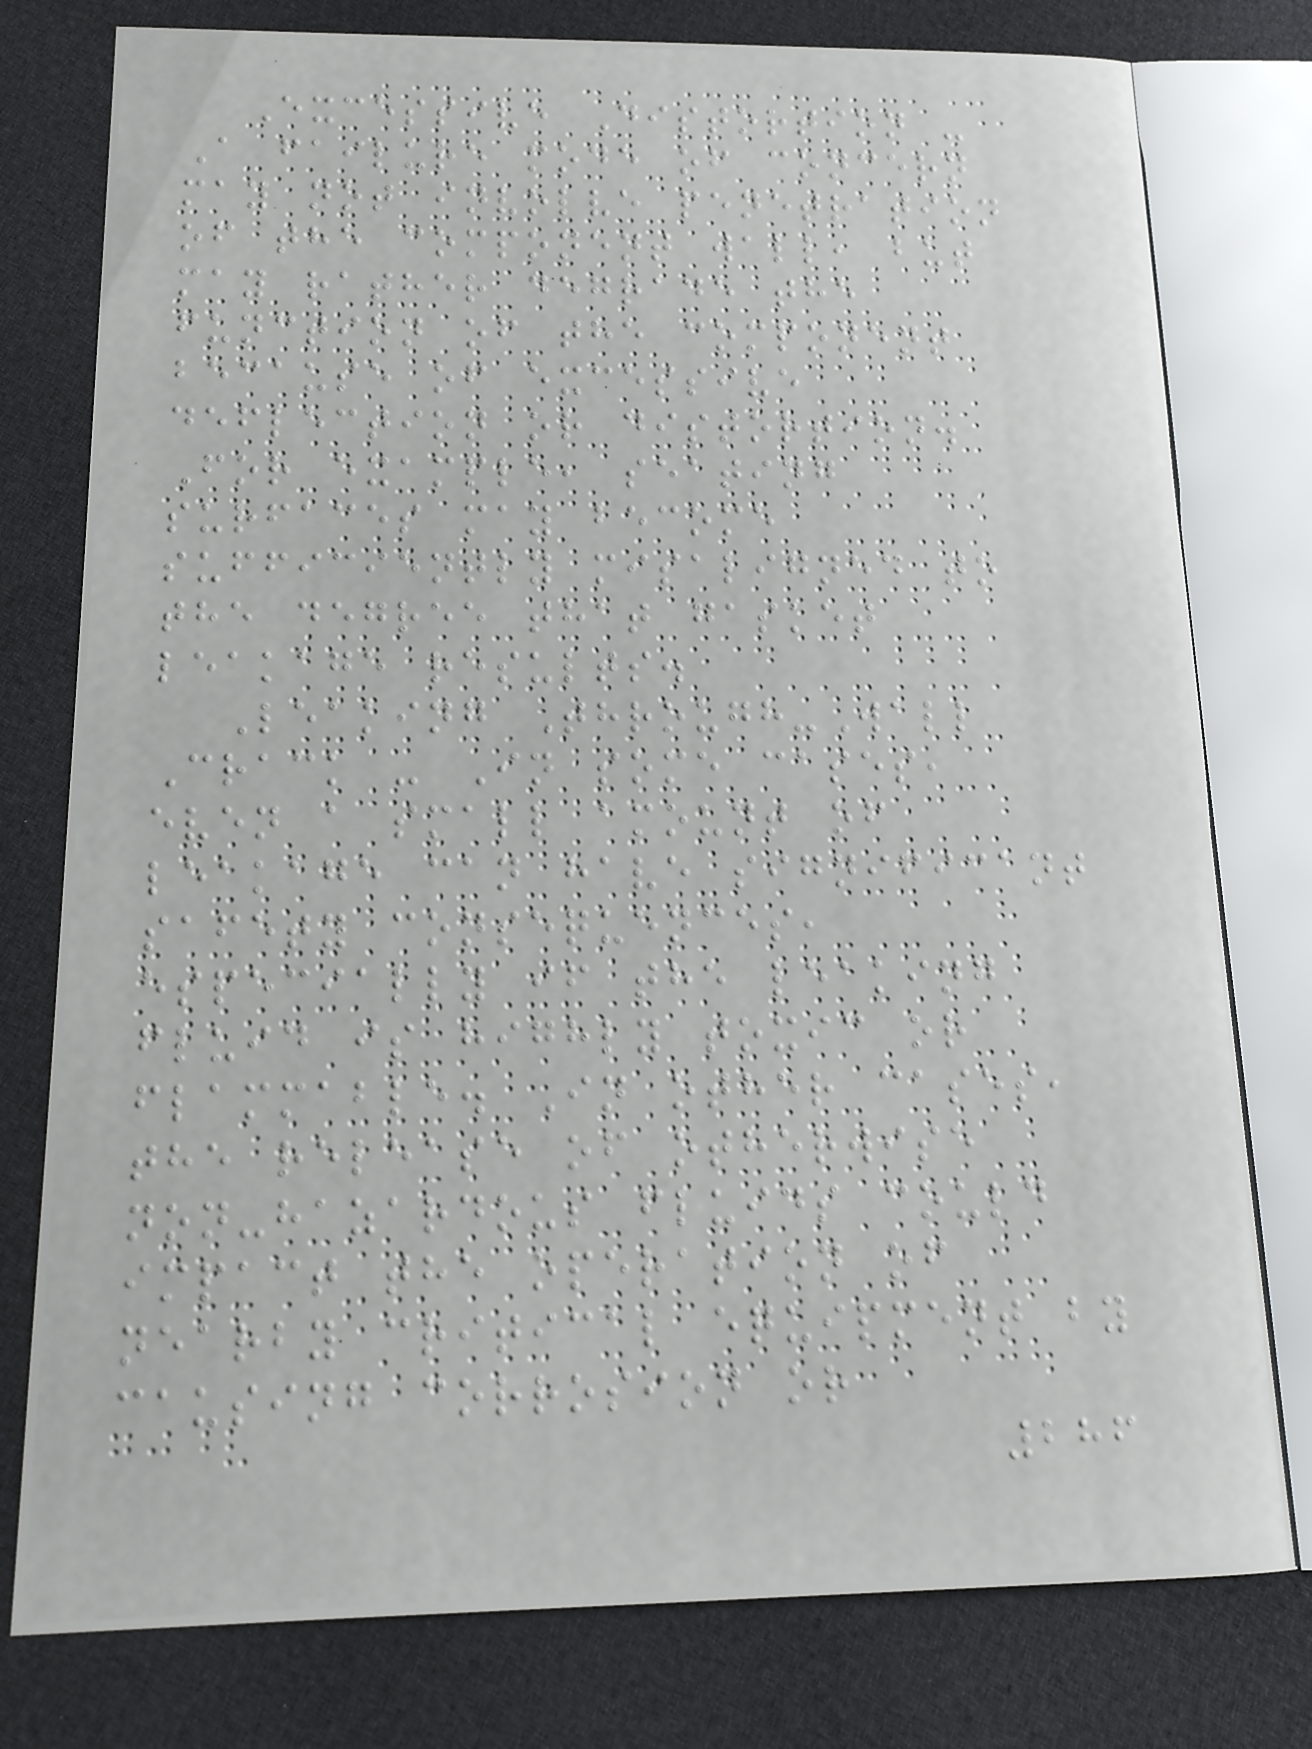Excessive Distortion -
A failure mode of concern
may not involve penetration
of the component wall, but
may rather degrade the
function of the component
because of excessive
deflection or distortion.
For example, seating
surfaces may become
sufficiently misaligned to
the degree that gasket
leakage results.
Leaking Through-Wall
Crack - In some cases,
even a small amount of
leakage can have significant
safety consequences,
especially if the leaking
fluid is highly toxic or
flammable. In other cases,
the release of otherwise
non-hazardous fluids could
impact the operation of
nearby critical equipment by
causing corrosion or
286
